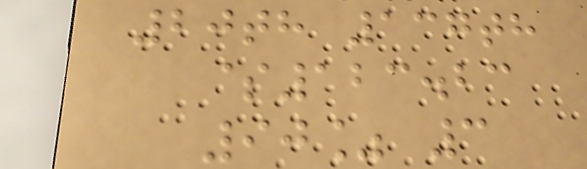20th 137th
$123.23
90% 3
